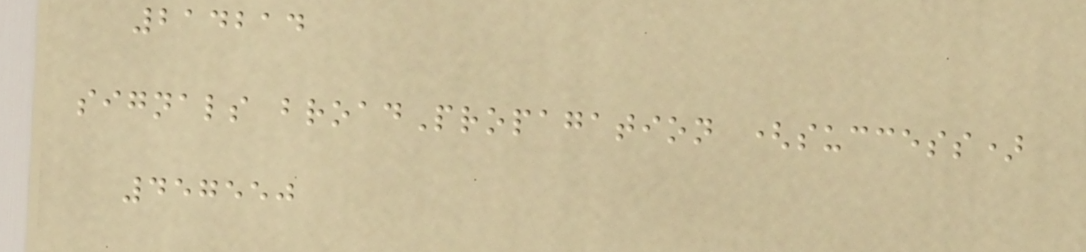214214
signals broadPropagation (success)
457550
